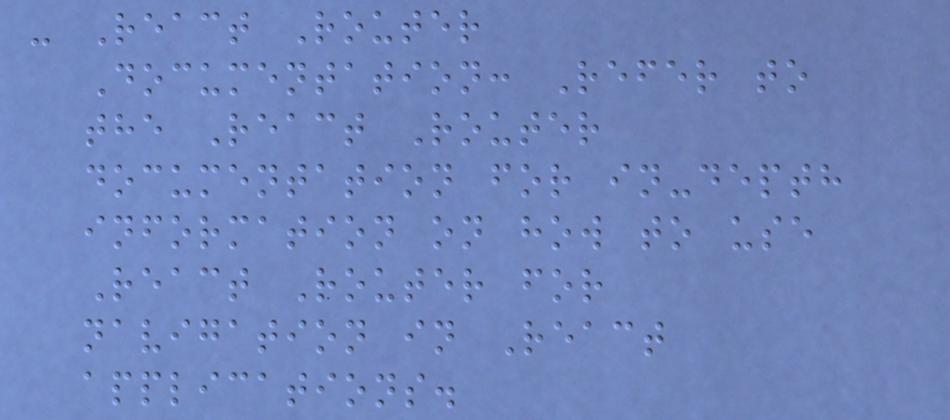- React Router
Documentation: Refer to
the React Router
documentation for in-depth
information on how to use
React Router for
navigation in React
applications.
